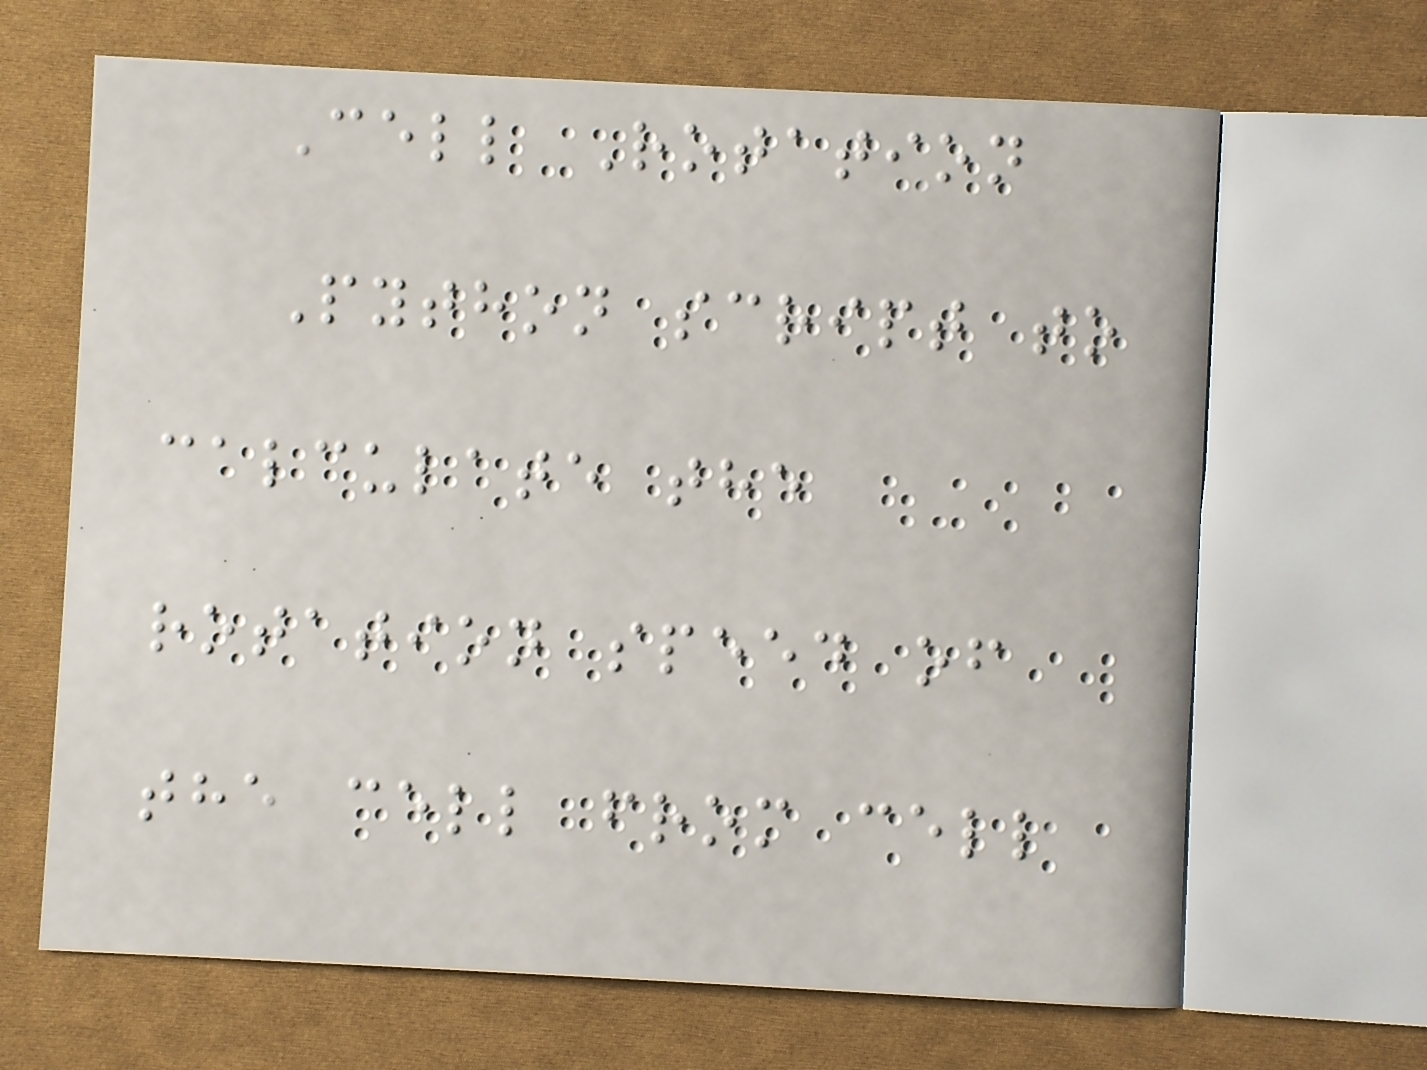Cell Rotation
Python script to
calculate the
rotation speed of
the cell from cell
